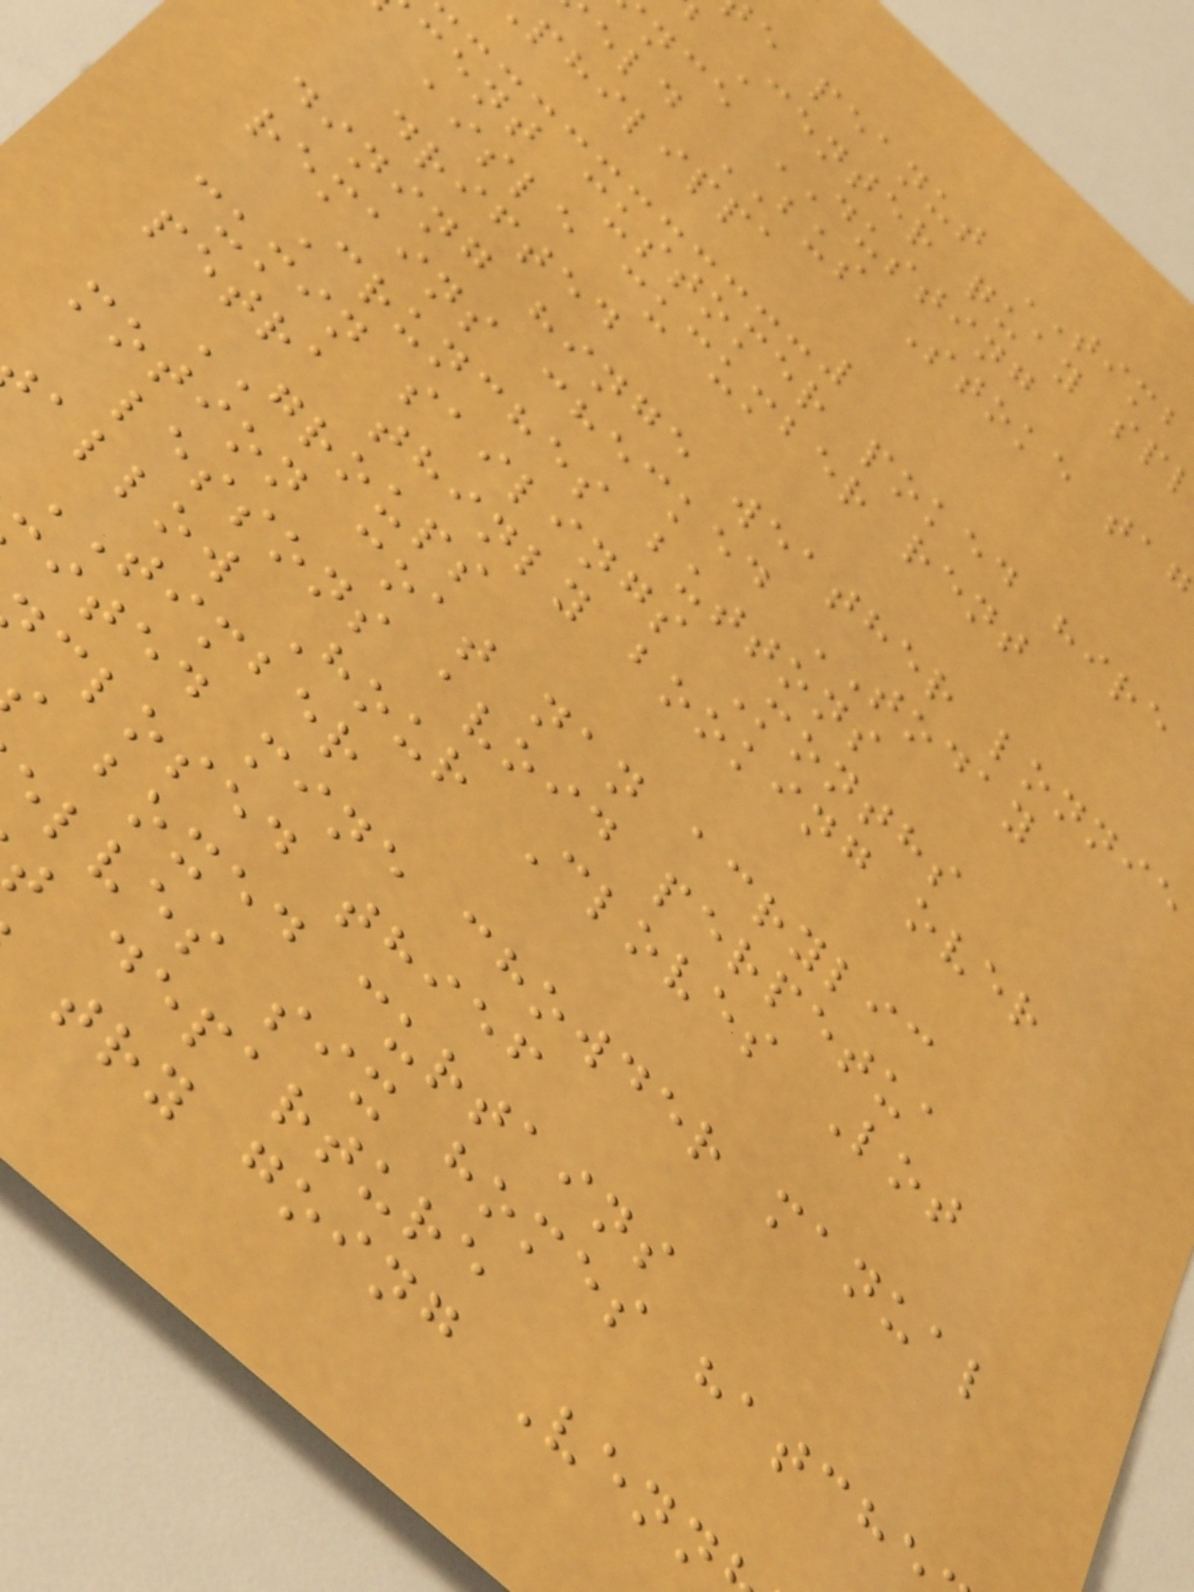e peanut TIMB
Center quay sp
nce DUSTING
eld BUS Stoke tag
philippa
cent customer poked hire
aisle cucumber rent
drifted
dining hinge weather lonnie
remains checked TODAY
Crunches buttons
cumin sailings Months
petra thinly booking over
GROUPS
motion coat nan acrylic
lessons avoid perpetua
allow Hour Cloves Lot
TIMBER
ited mine chowder manual
closed thief
boxed curtains
lves six homes hatch
departure
try going Venn
